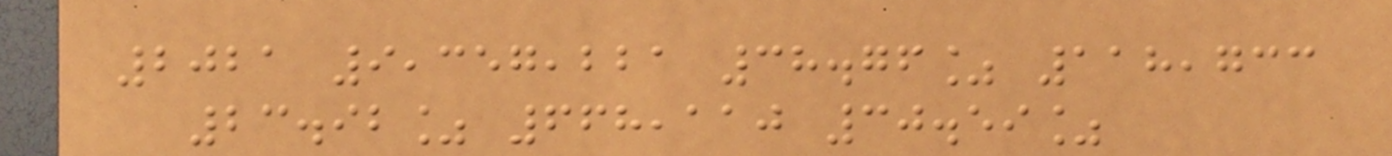2021 9,357,221 38.76% 118,733
23.92% 668,110 30.59%
